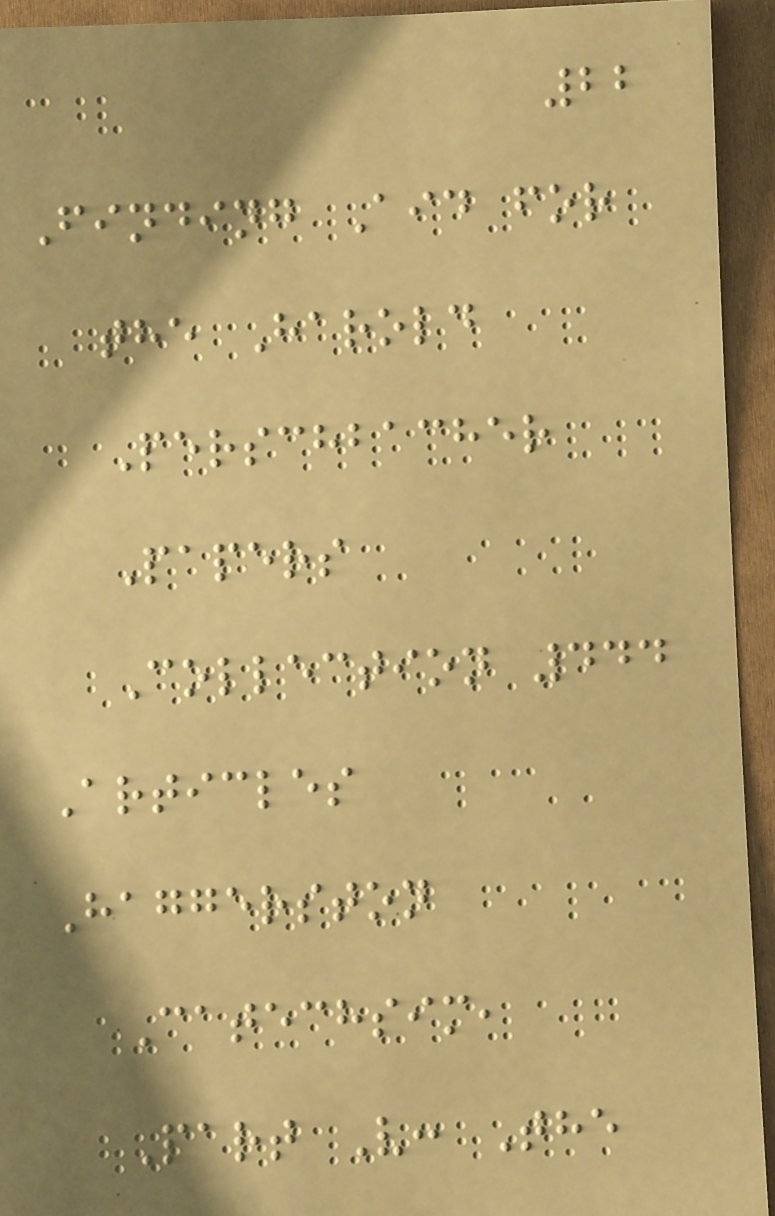22
Finding Aid for
the Harold
Perschbacher
Papers
Collection 444
Articles
Haggerston
Catechsim,
Part V: The
